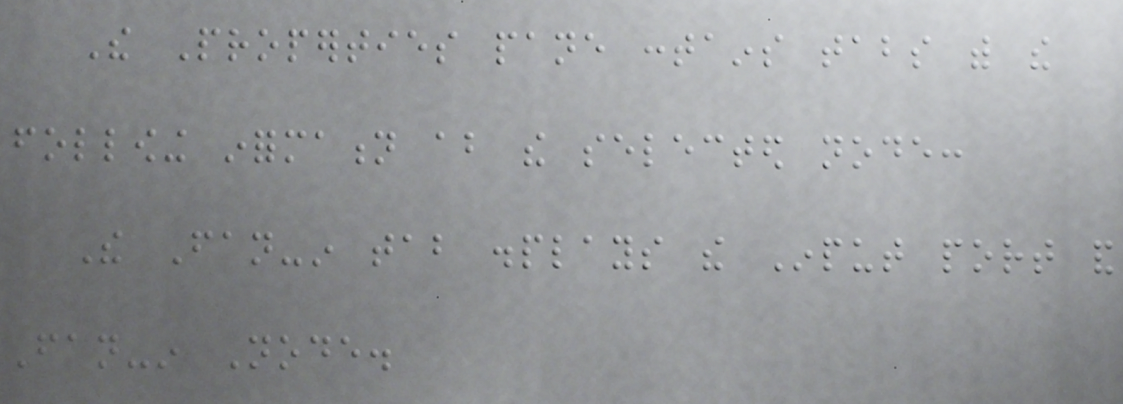The Properties pane contains tabs with the
following information about the selected node:
The Fan-in tab displays the Input port and
Fan-in Node.
